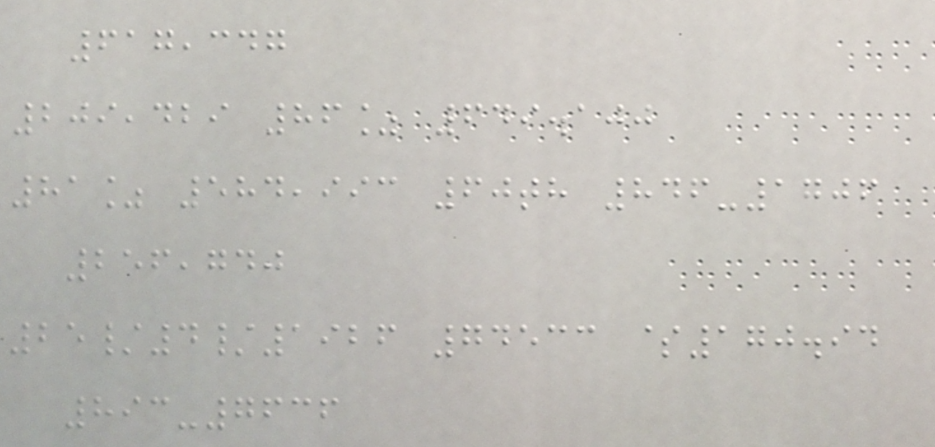617,347
209,429 86% 649.100
81% 584,993 60th 846-1706
256,740
25/4/1926 74533 $170.94
893-7636
